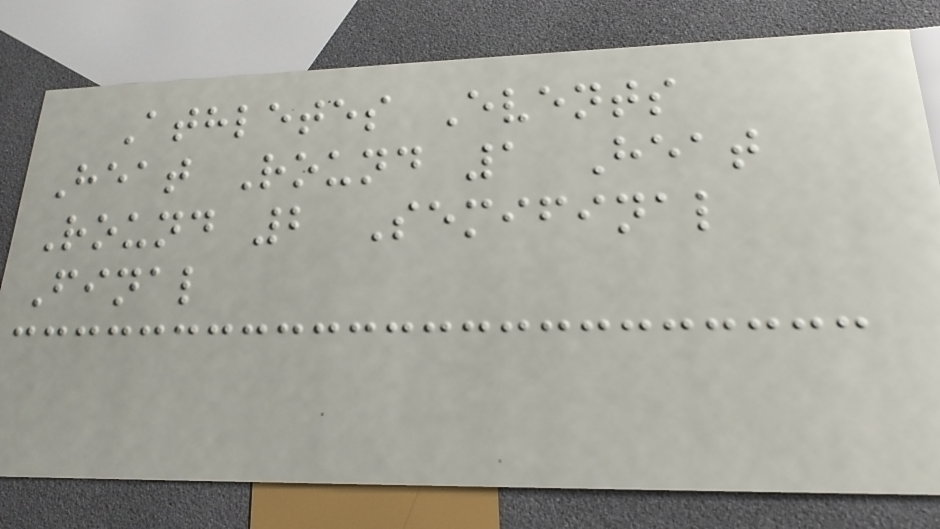Athletes Events
Heat Round 1 Heat
Round 2 Semifinal
Final
